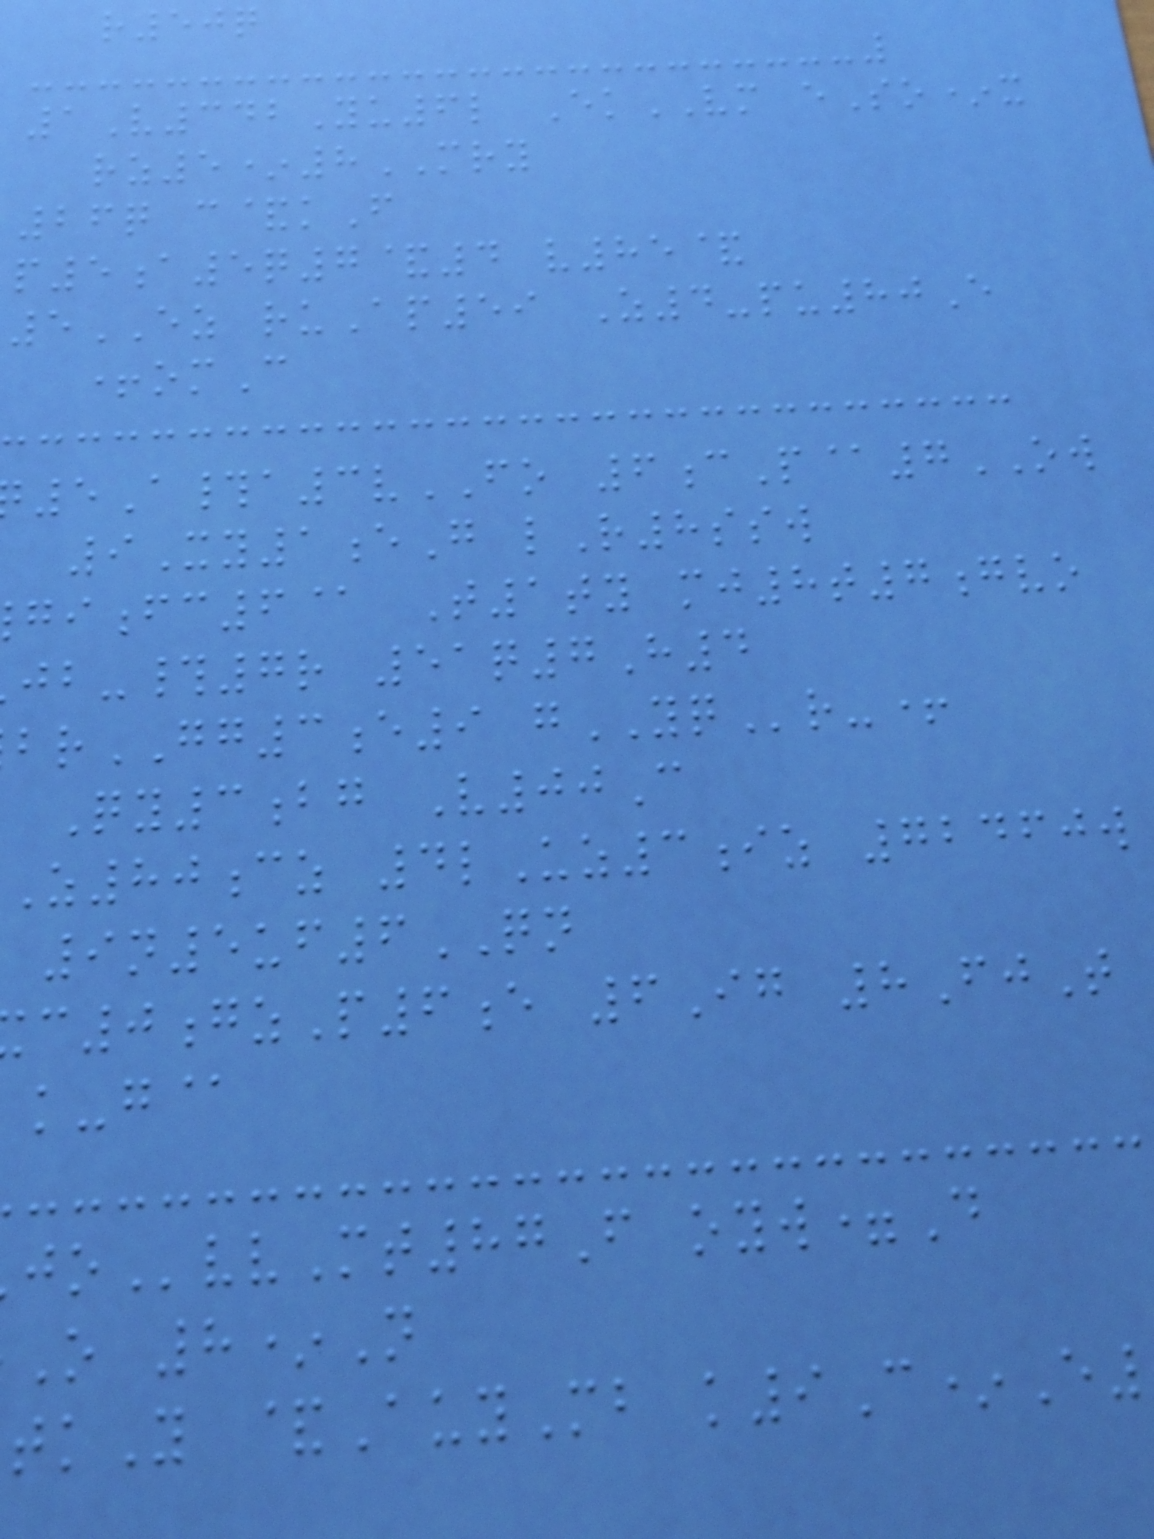r50q
1V342Yu6l EkVM eSo*x
rz5*8MRY
26q c&kF
p5a5q7&4 v85&
5EZ ruAp59 Z4-pu80E
+omC
5A#a3vFO 6cP@7OW
9Xy1eG lR8ssw
fc6@ T1ty mj8t7gvo
jb-#7r 51q7H4
rGG3e9 gYQr-+
Qy3bg V00C
Z80cz 4lUz3iz 72460w
9n5uf6QN
c0gzP6e 6Ig 8FjT
k-g@
vvMt87F oyw=D
O 8*N
tkY &AuyMb k9C*E
